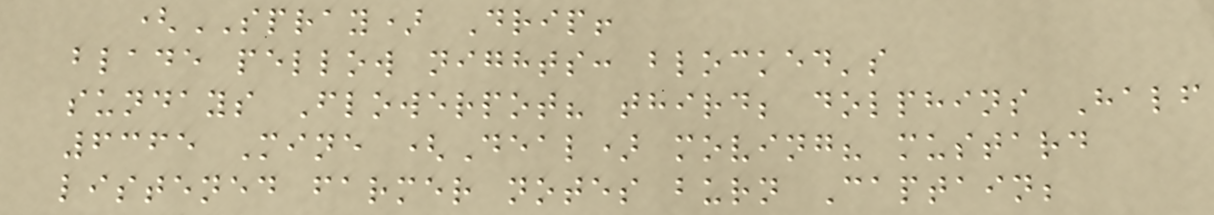(SPRAY) Drip!
blade pellow nights: blocked's
sundays Flowerpot? third; dolphins Half
6365 Mine (Deal) moving? mustard
listened farmer notes burn Captain;
